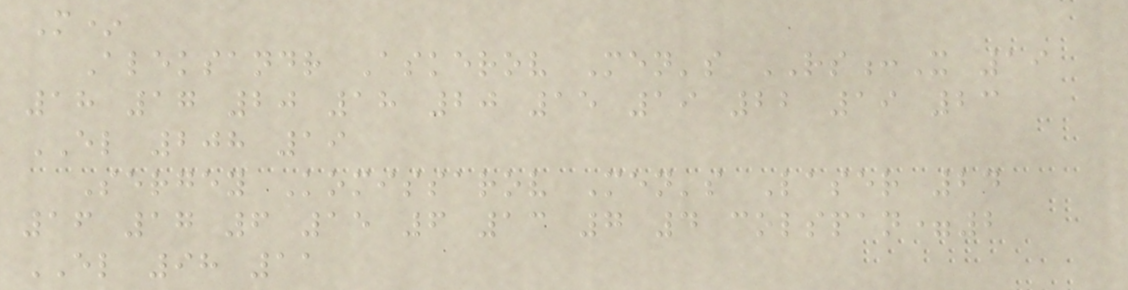M*
Aleksandr Askerov Men's RS:X 19
18 17 20 18 20 15 19 22 19 23
EL 208 19
Sergey Komissarov Men's Laser 24
16 17 6 15 6 13 7 4 colspan=2
EL 98 11
